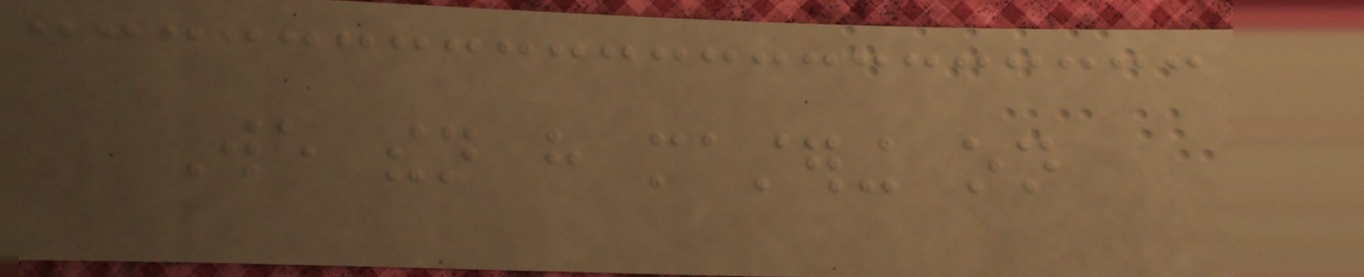We then have mastering on
